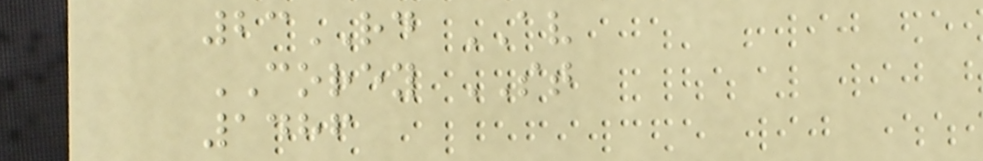23RD AV
COREY ST
1486
